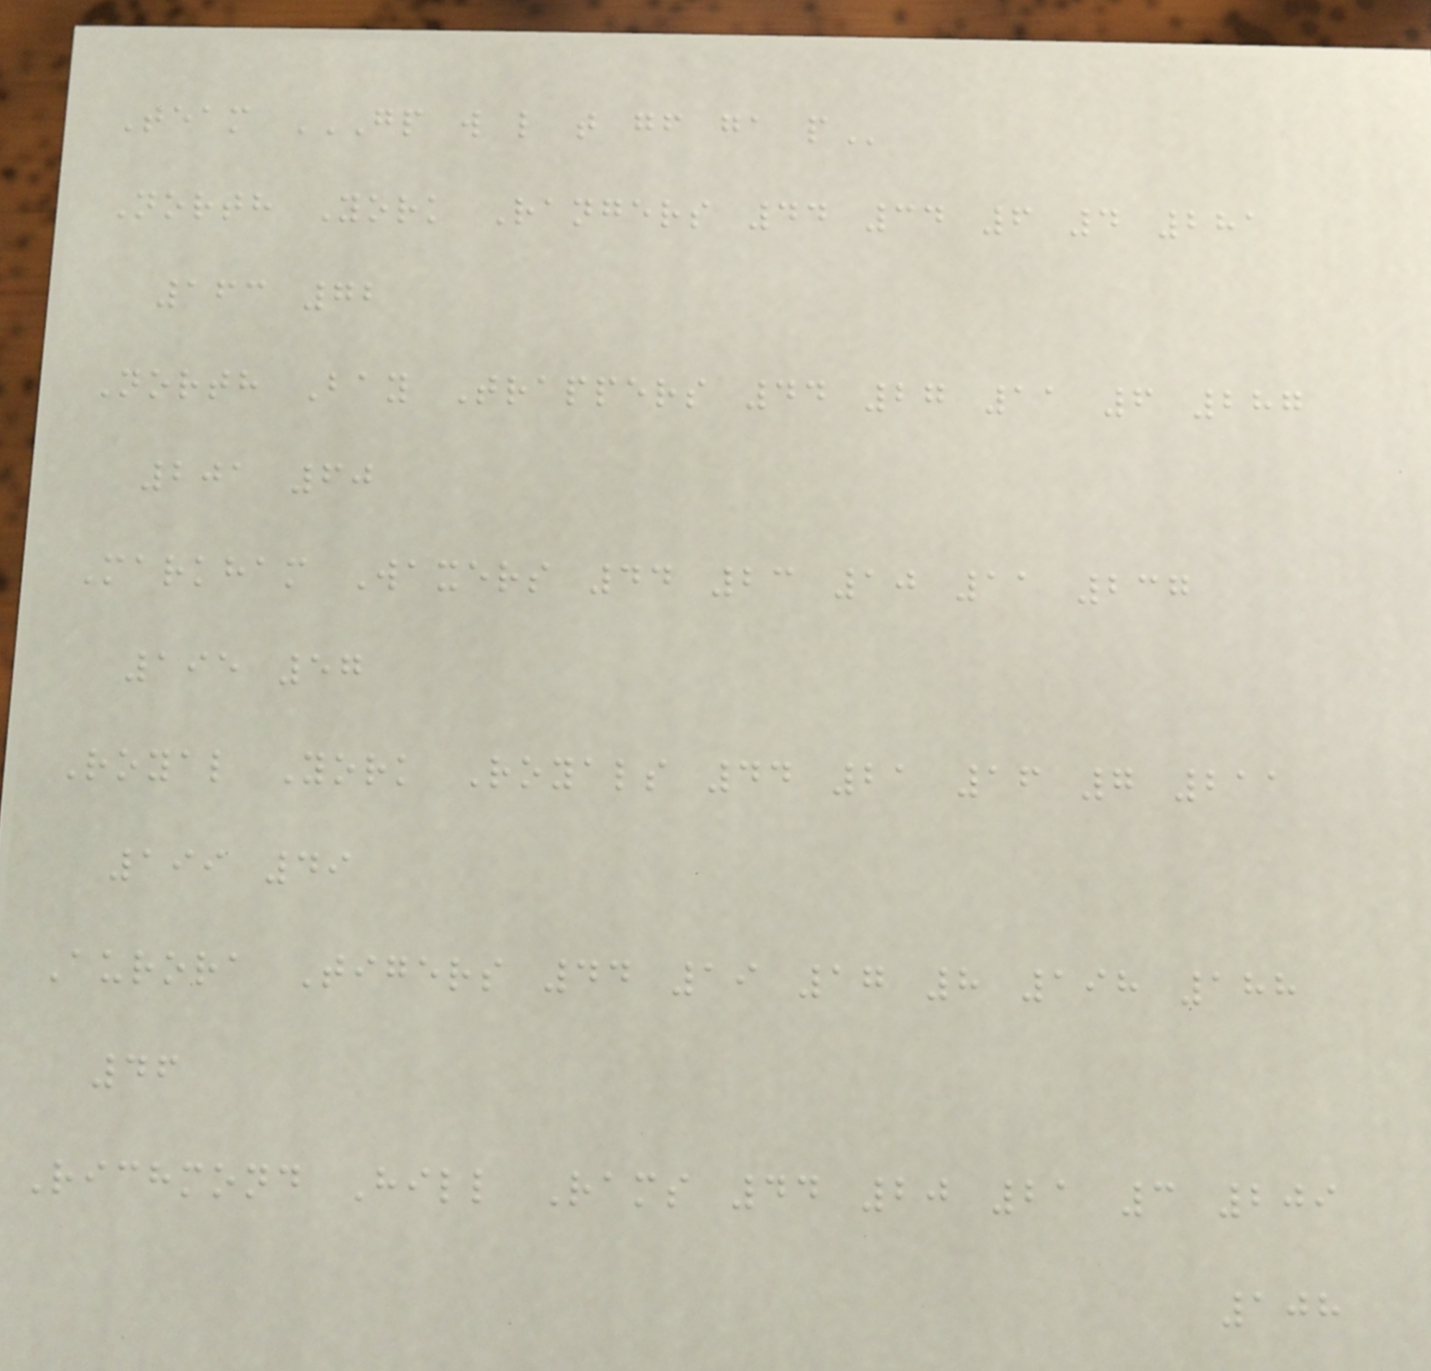Team GP W L T GF GA P
North York Rangers 44 34 6 4 281
163 72
North Bay Trappers 44 27 11 6 287
201 60
Markham Waxers 44 23 10 11 237
195 57
Royal York Royals 44 21 16 7 211
199 49
Aurora Tigers 44 19 17 8 198 188
46
Richmond Hill Rams 44 20 21 3 209
108
